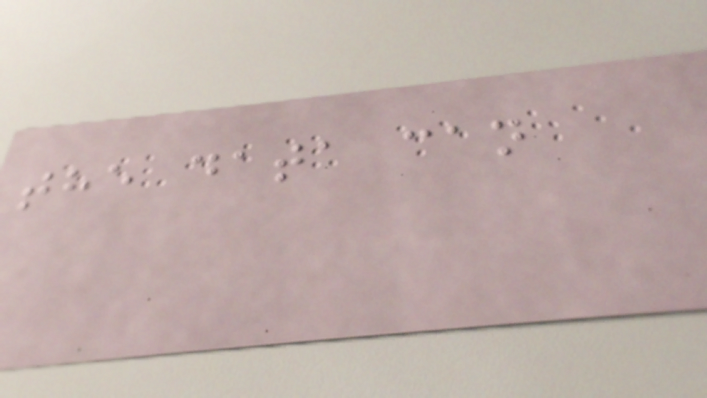the data can
